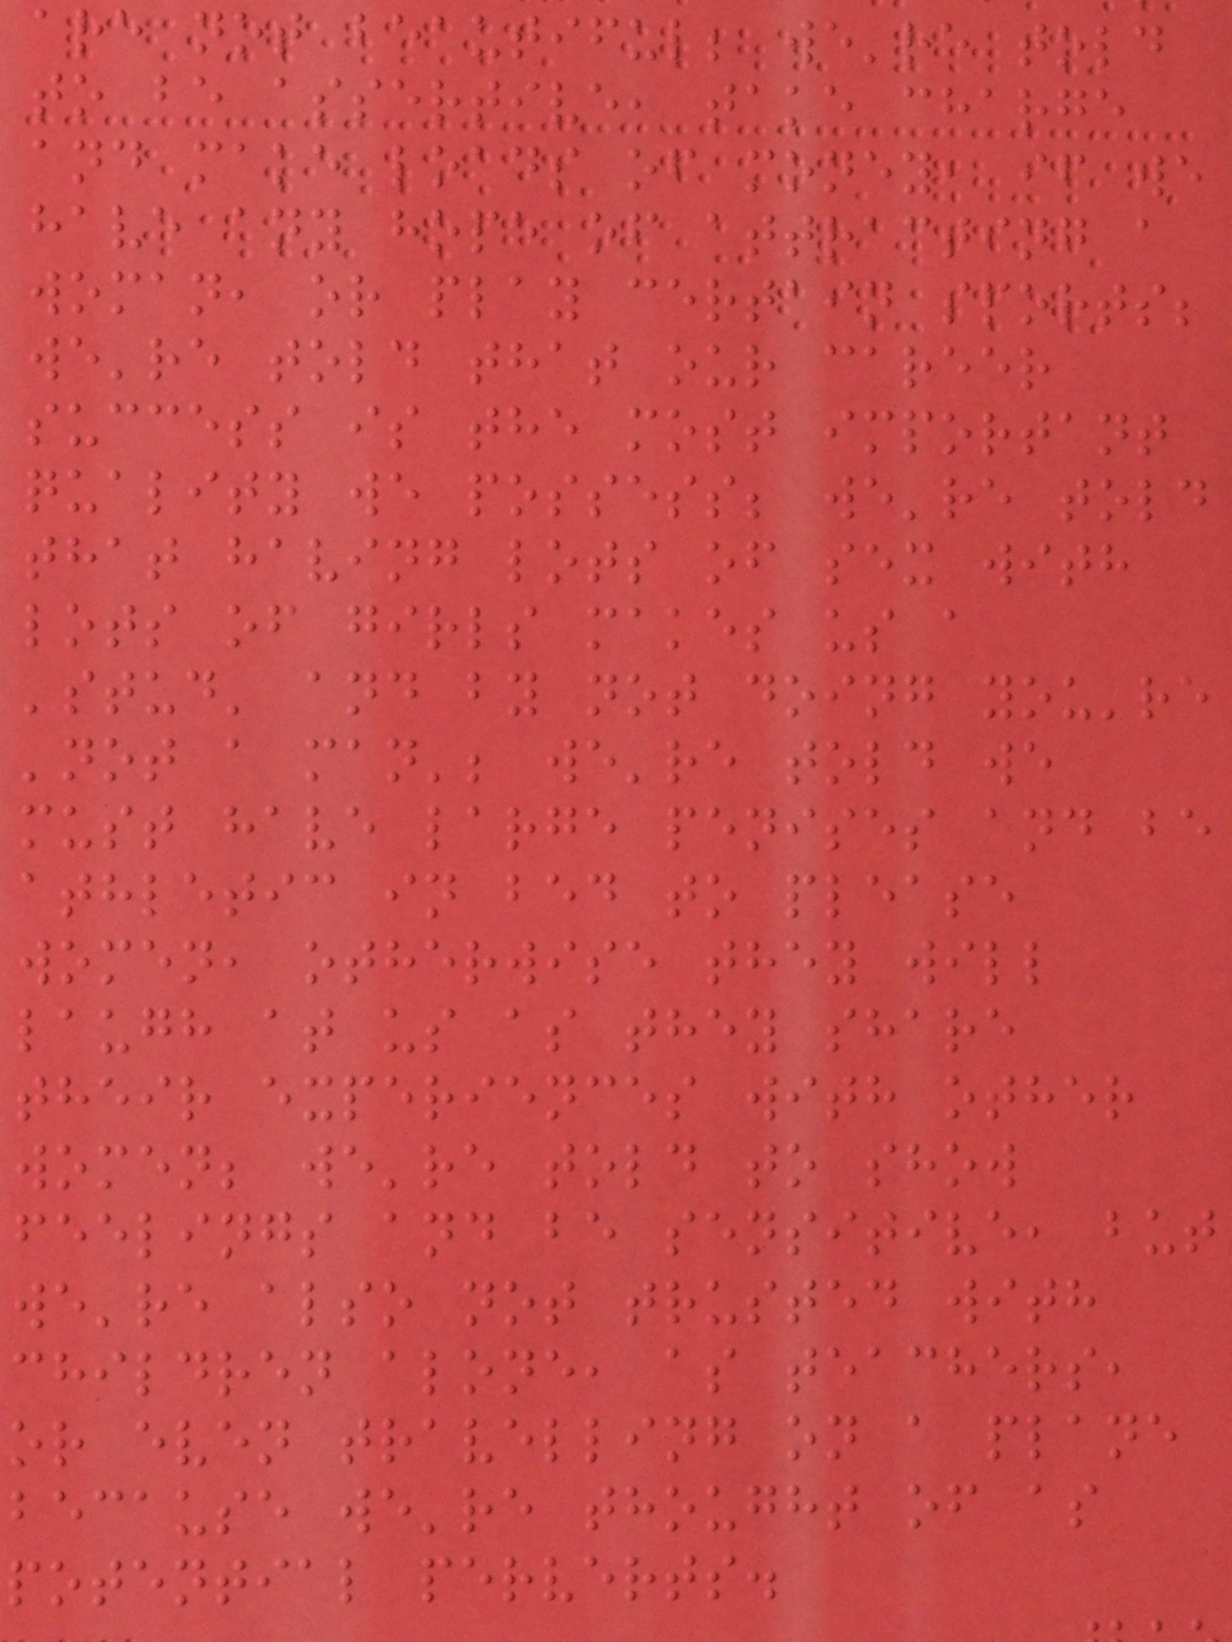are not beautiful; we're told
to be assertive, take charge
and make loads of money, if we
have any hope of attracting a
woman, or play certain sports;
we're told that our career
success is the most important
quality we possess; we're told
that having lots of sex with
lots of girls makes us a
'stud' and by not doing you're
'not a man'; we're told we
must have large penises and be
athletic in bed to please
women, otherwise they will
laugh at us as they share
their experiences with other
women; we're told to show
feelings and be sensitive, but
we're also not trusted with
children alone, as teachers,
or even travelling on a plane
because we're thought of as
potential perverts.
